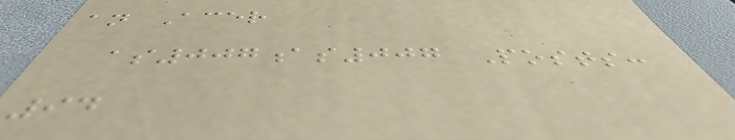an Acer
as007as007 Posts:
94
